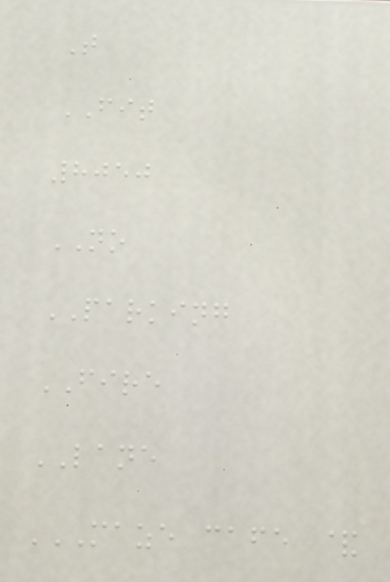T
FIT
8050
NO
PARKING
FIRE
LANE
MAZE CAFE &
